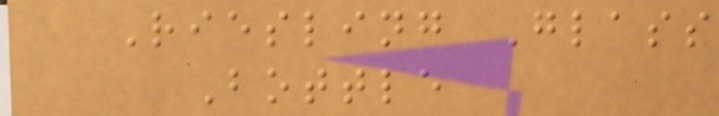Riesling Glass
Bottle
